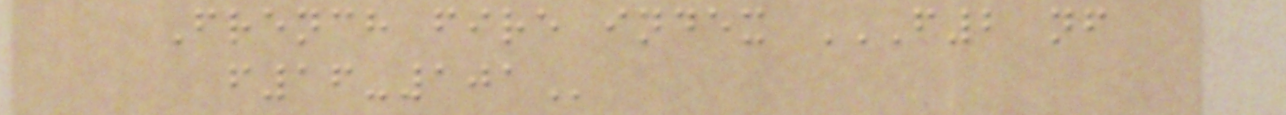French fire index F2 NF
F16-101
